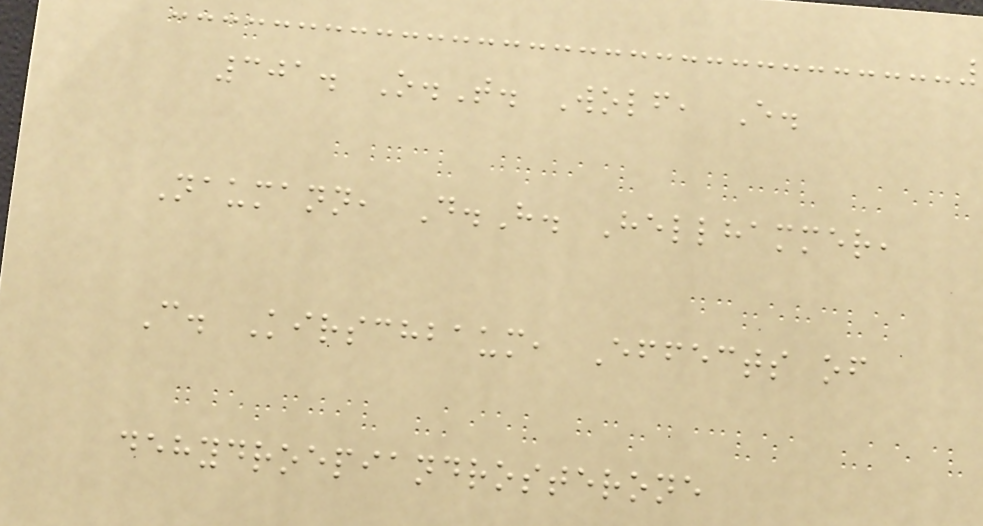301. O.T. Wolf, E.
Naumann, D.H. Hellhammer,
C. Kirschbaum, Effects of
dehydroepiandrosterone
